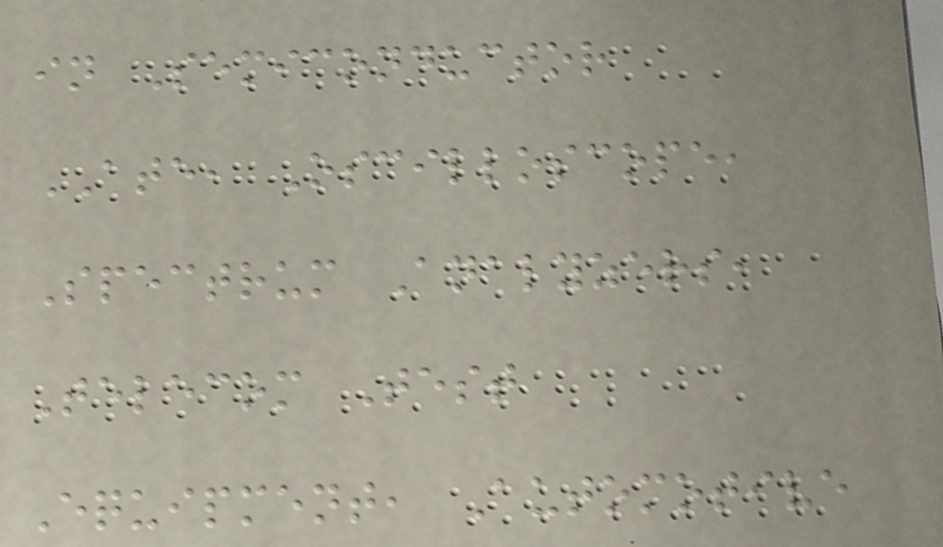in Semiconductor
ATE, Oscilloscope,
Spectrum Analyzers,
Telecom Test
Equipment, Automotive
